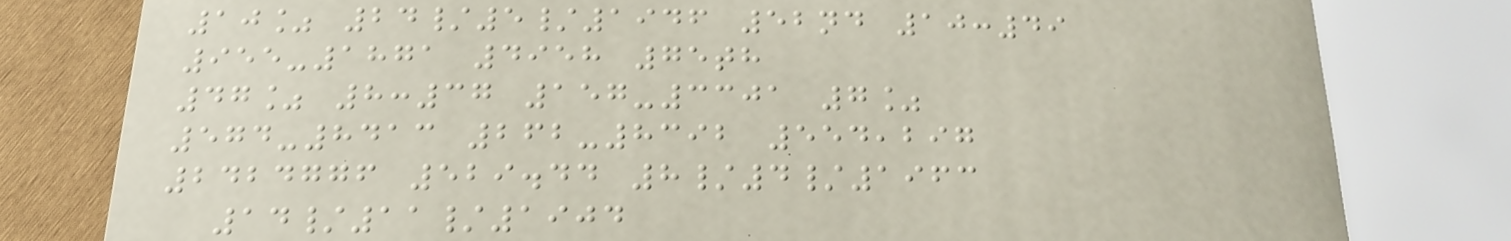10% 24/5/1946 52nd 10:49
955-1871 4958 75th
47% 8:37 157-3301 7%
574-8413 262-8392 554,297
2424776 529.44 8/4/1963
14/11/1904
